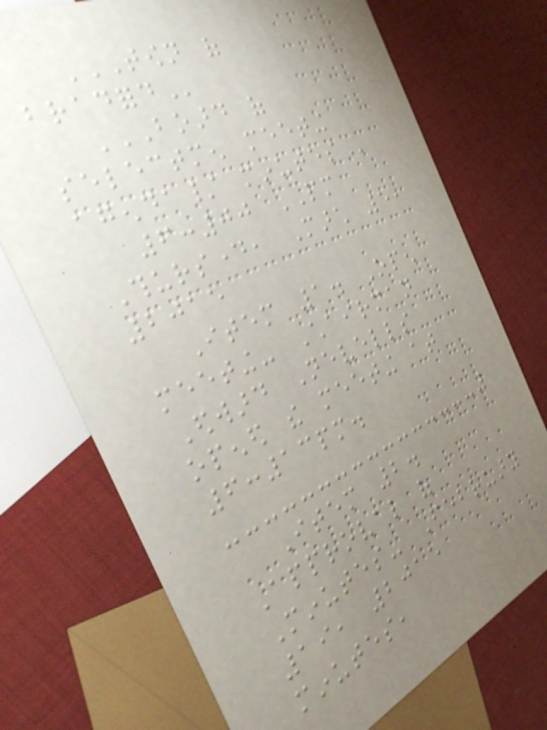TOWN OF
BRADFORD
BOARD OF
SELECTMEN MEETING
AGENDA/ MINUTES
6:00 PM
Thursday, March 5,
2015
Item 1. Open
meeting- Chairman
Edward Nevells
opened the meeting at
6:13pm.
Item 2.
Approval of
Minutes- February
19, 2015
minutes,
